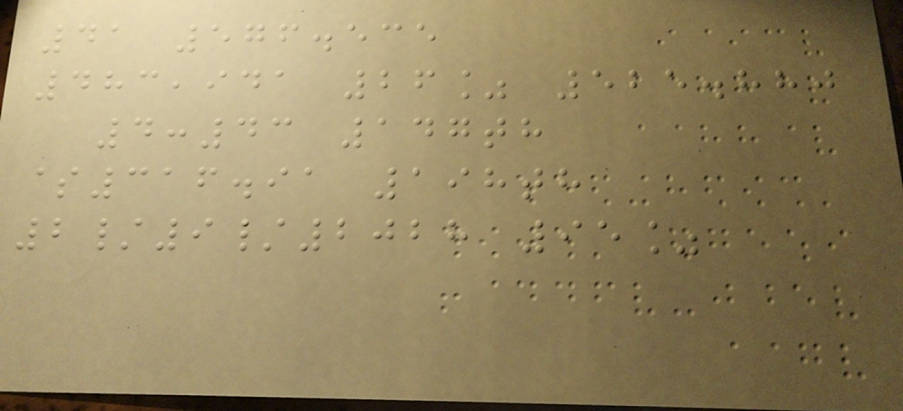41 576.535
483,941 26% 525.880
4:43 147th
$316.91 198th
2/9/2028 95%
